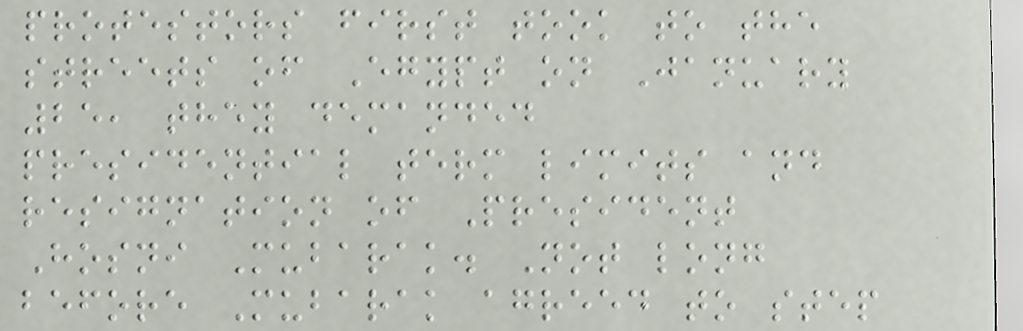protestors first took to the
streets of Egypt on January
25, they demanded
presidential term limits and
resignation of President
Hosni Mubarak. Not long
before Mubarak agreed to step
